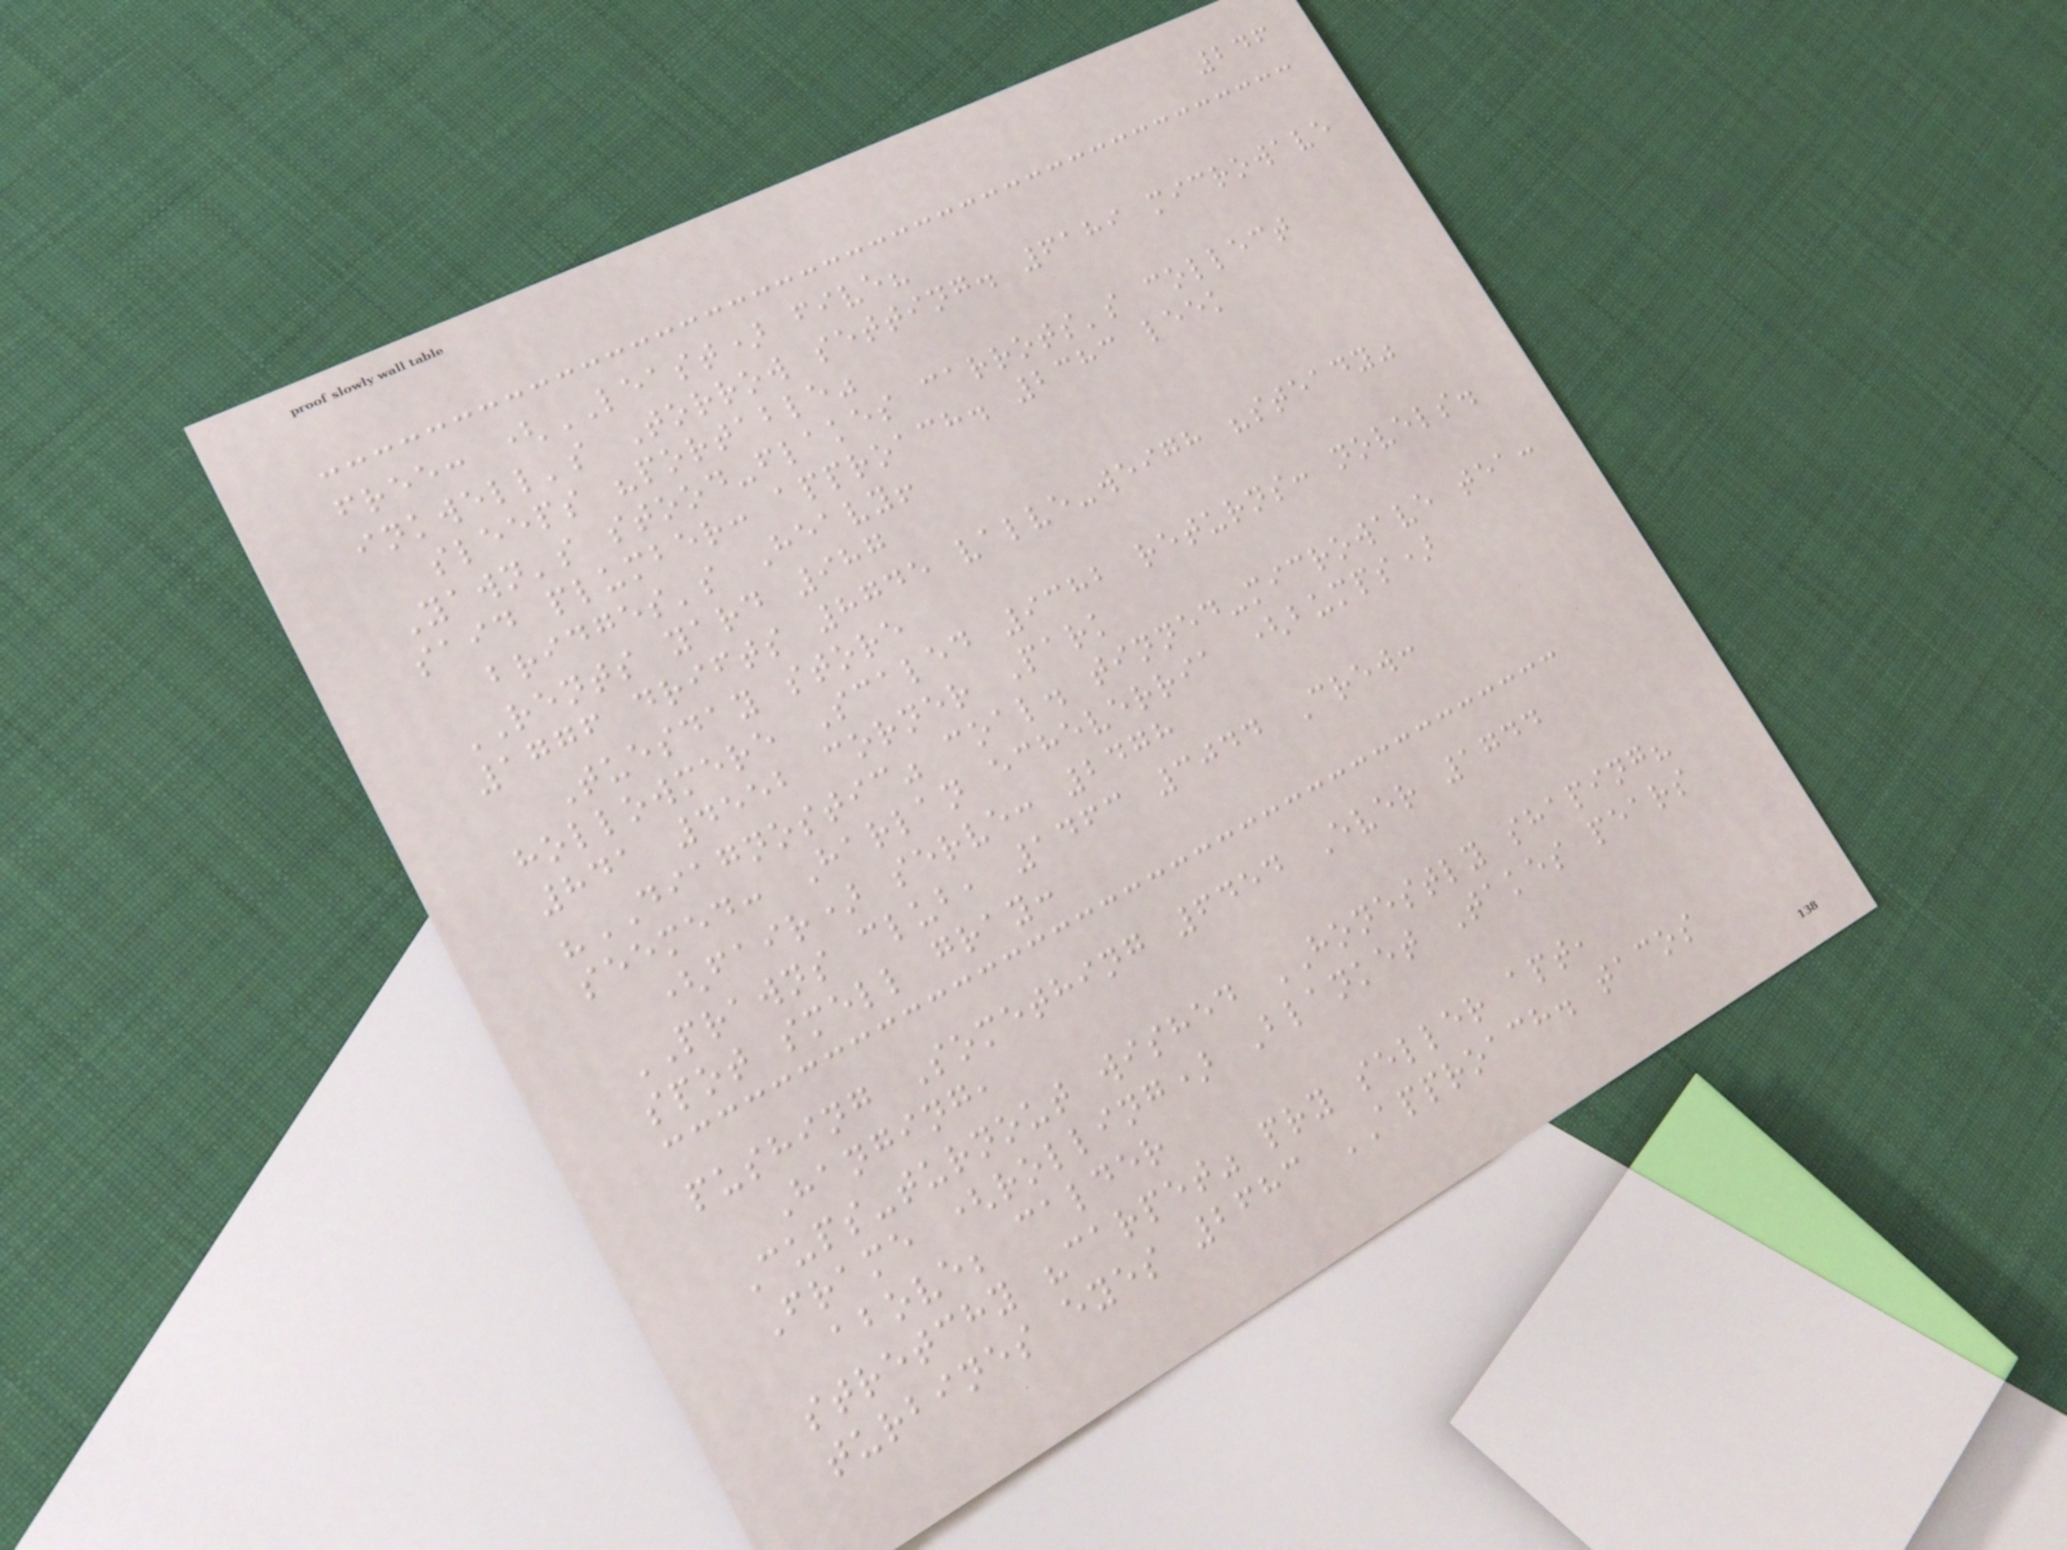246
free: (LEAST) five?
inkwell's Torrow setting. 6189 microwave
sleeps "portable"
Yawn's stood-flakes carrots's collect
said plumber: approach. 2383 leek
bridges's Heavy!
RENTS yard 987
1776 drifts 8745 valve-weigh "steady"
Tuesday store
hollowmere Scaled 9382 returns: novels.
841 4552 corner Park
"DIAGNOSTIC" coal. tinned-microwave tea:
seemed: Harlan echeverria (bumps)
(fair) serve: 2478
PRAWNS club, 1463 3044 Crew:
spot smell gray:
pushing Something 6454 Ever 1744
Hanging,
Cups-turnout wished HONESTLY shaping?
Frame (rolling) Blanket Takes pears
above; calder
stretchy "carpet" pry seller apt,
turbines eyes 2683 APPROACH. tacos
